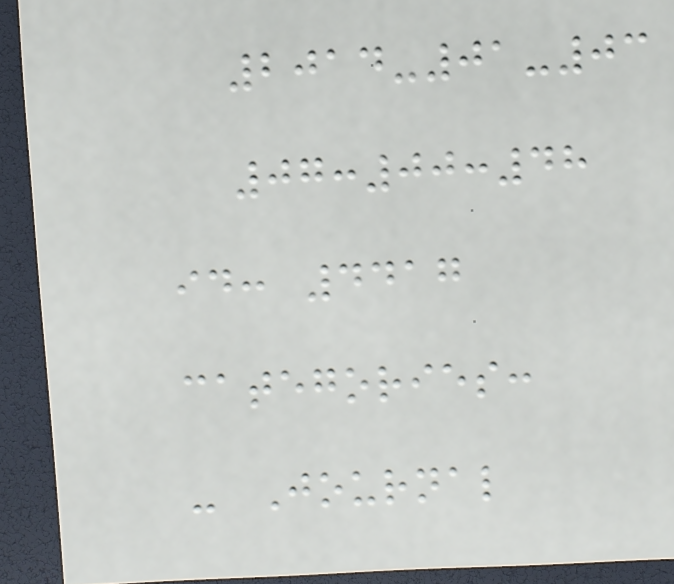2014-01-03
07:00:48
id: 4417
categories:
- Journal
